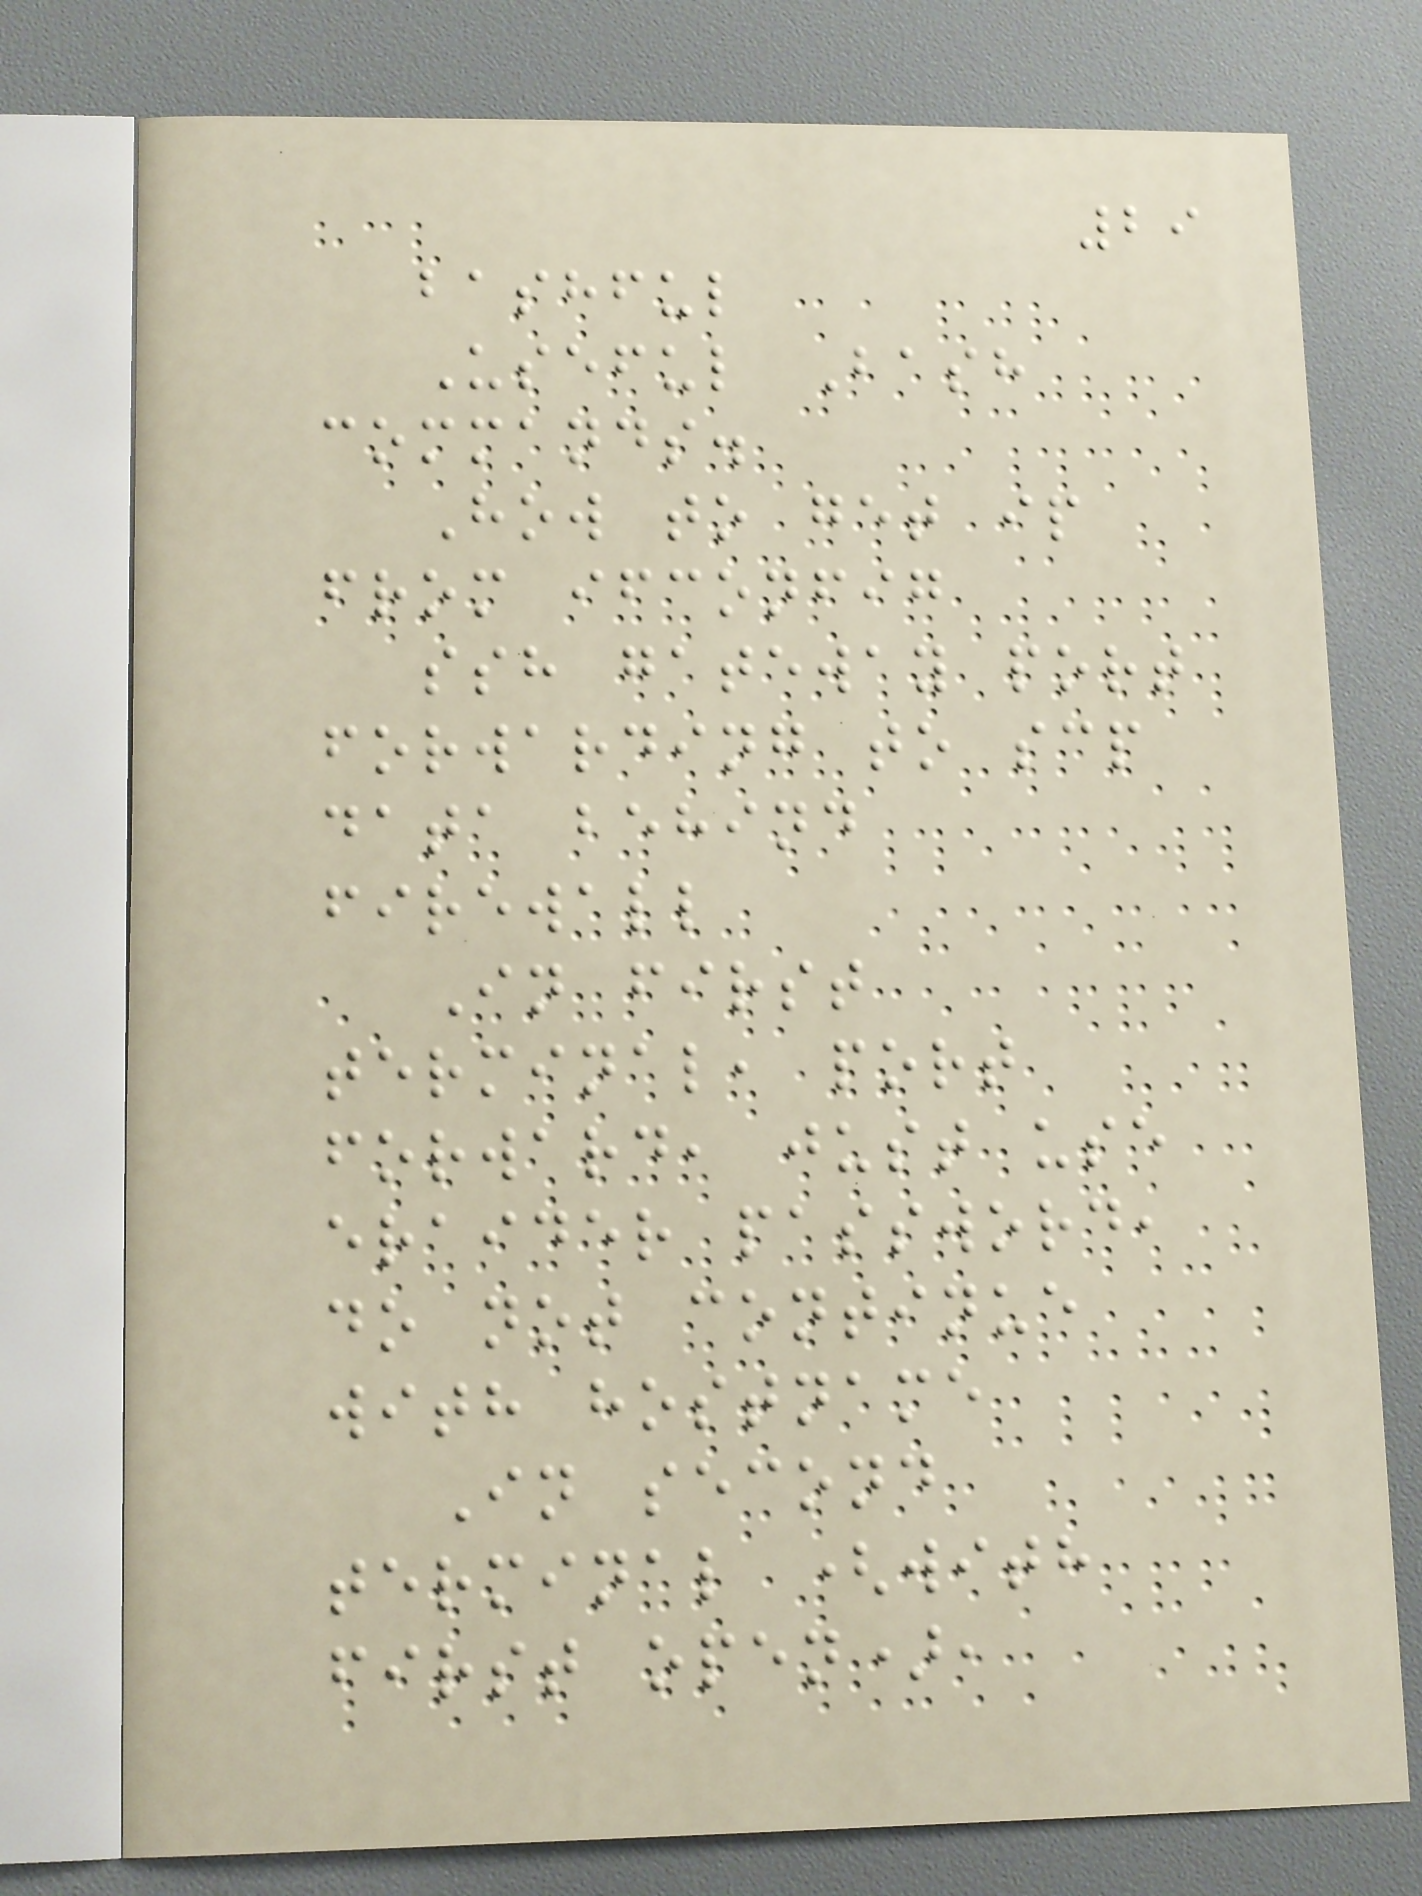29
bashful
Useful Bash
commands.
How to get ip
from ifconfig
ssh gateway port
forwarding to scp
data behind
firewall
In first
terminal, port
forward, just use
eraider password,
do not continue
with hostname
In second
terminal (with
first open),
